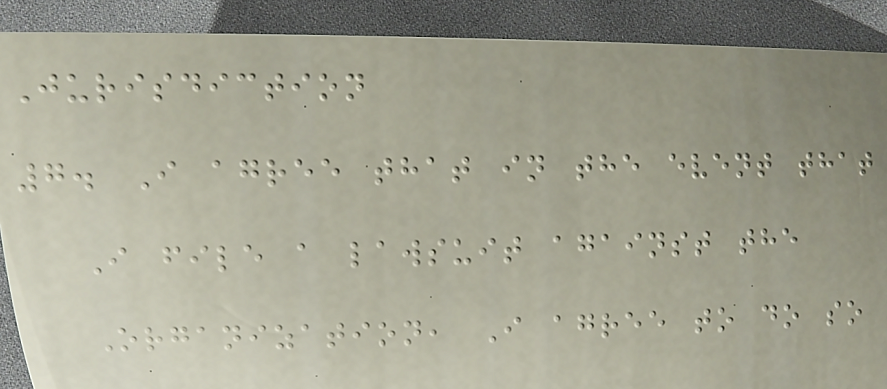Jurisdiction
7. I agree that in the event that
I file a lawsuit against the
Organization, I agree to do so
